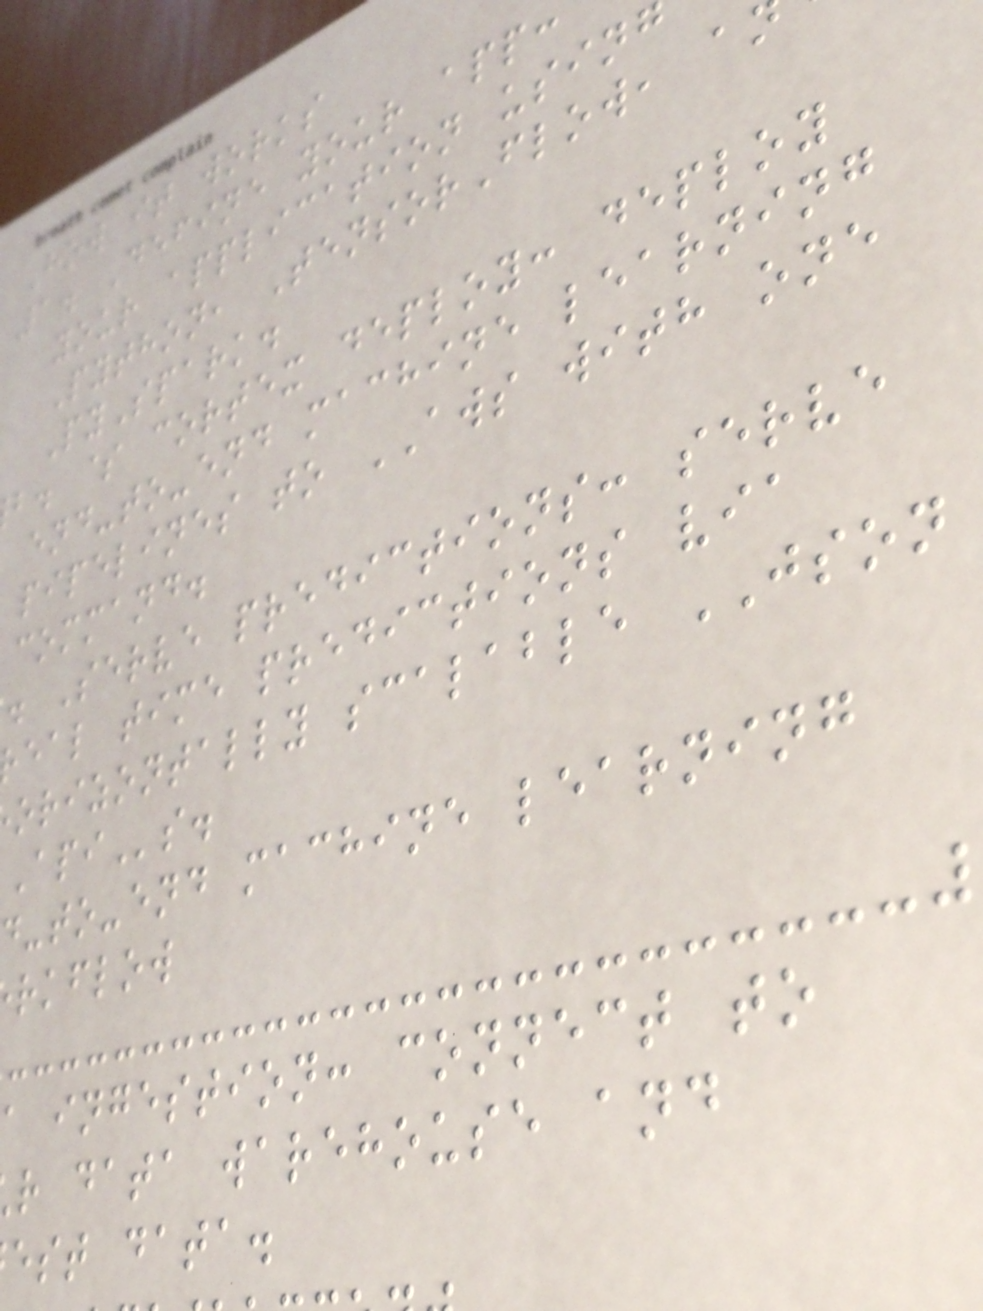How it works
1. Define your app:
your application usin
Python, TensorFlow, a
PySpark.
b. $ cortex deploy: deploy
end-to-end machine learning
pipelines to AWS with one
command.
. Serve predictions: serve
eal time predictions via
orizontally scalable JSON
-to-end machine learning
rkflow
a ingestion: connect to
r data warehouse and
est data.
